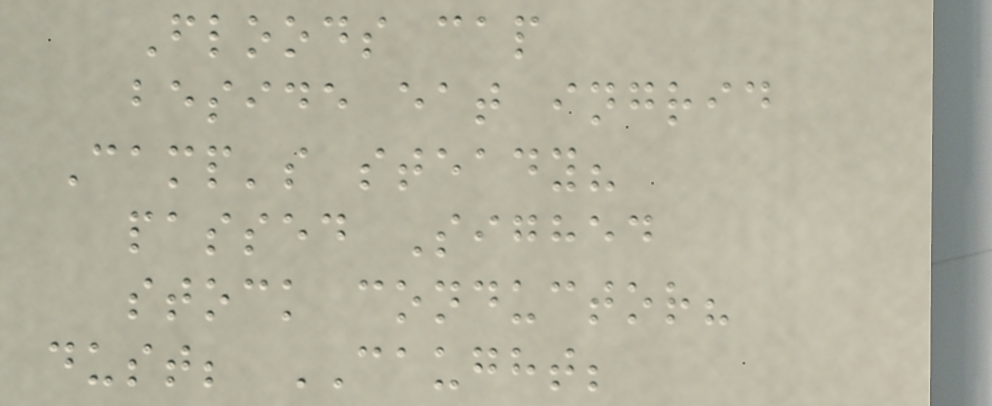Floods cap
beside eat ingrid
Camp's steady?
passed Sighed
stock conductor?
dust; CAUGHT;
